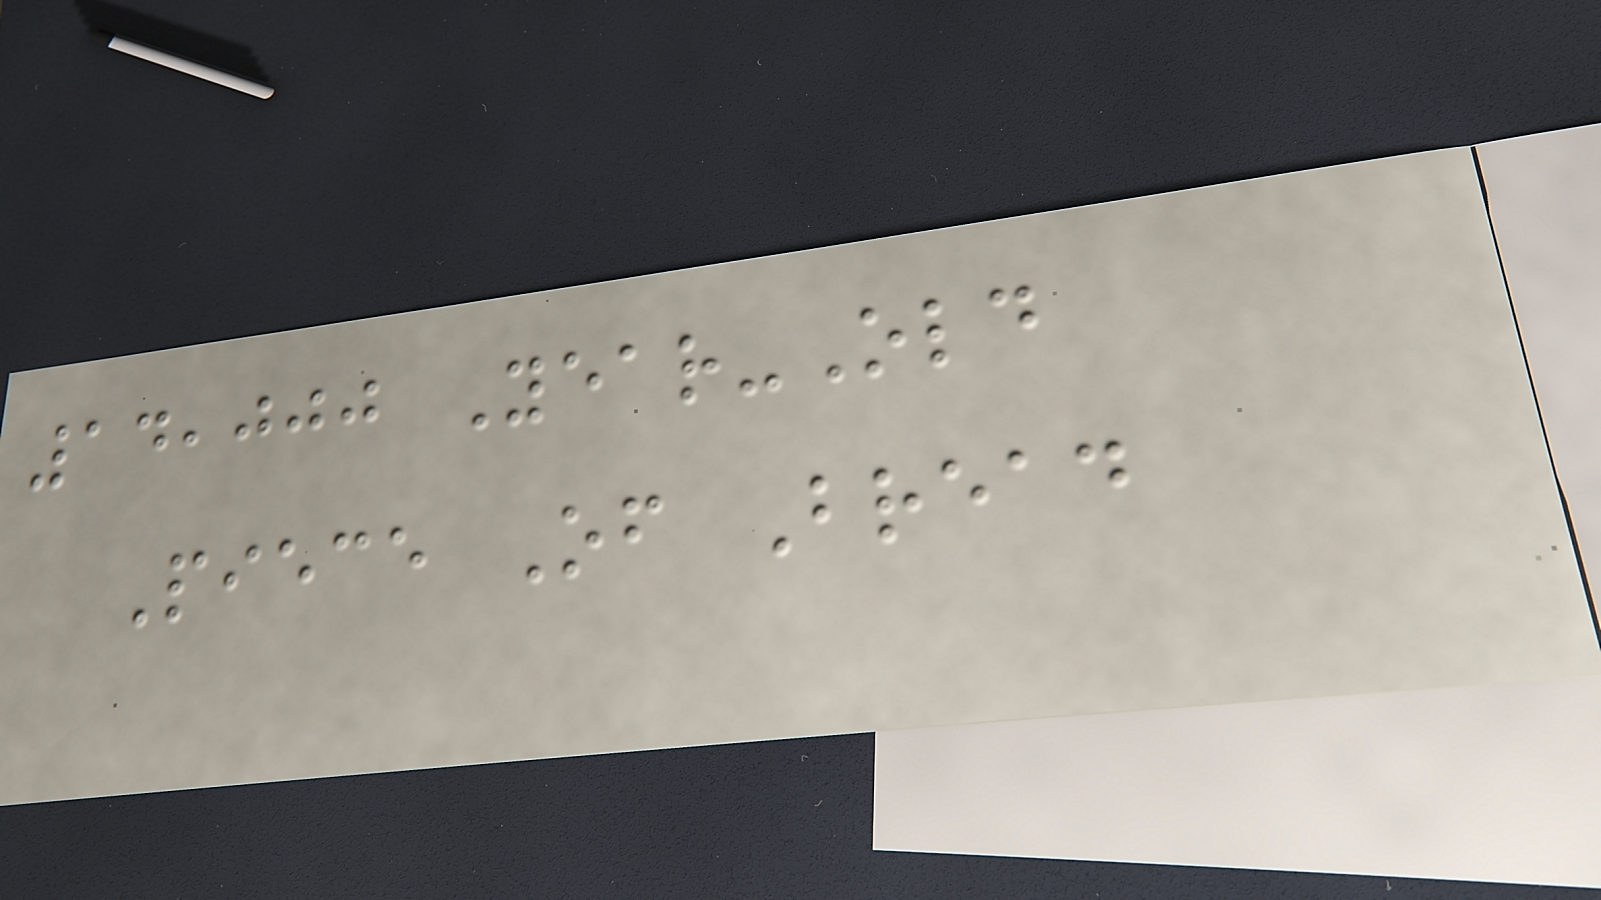14,000 Year-Old
Piece Of Bread
